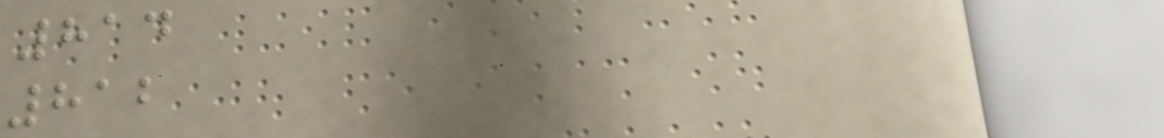814
812
